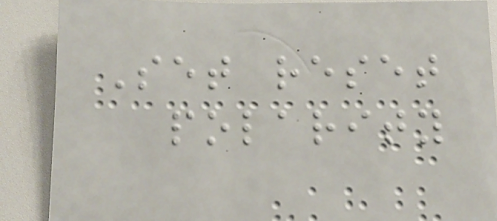Set reset
polarity
